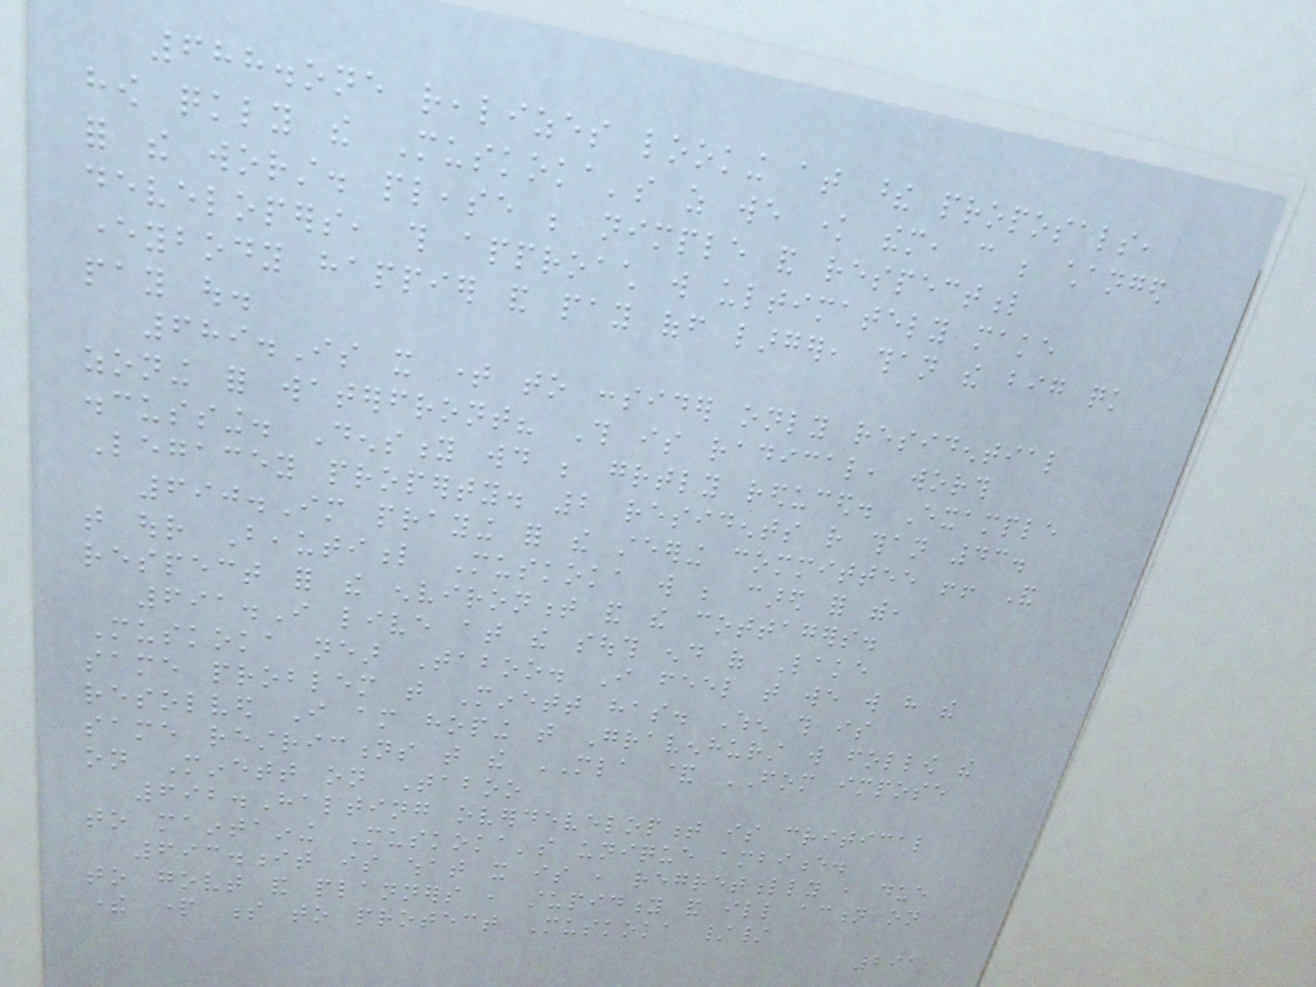688.one realizes looking at these proposals,
how quickly the Muskoka's as we know them, can be changed
for the worst. please be nimple and respectful
developers, this approach will ultimately make
everybody happier and pay off larger, than the big quick
pay out.
689.Is it time to consider only residential
zoning for waterfront? This is radical, worth
discussing. Density would be greatly reduced. Example
Legacey property. 2 residents rather than 43.
690.Im praying for the steering committee !! And
that our Beautiful Muskoka will be cared for with,
respect for the environment and the cottagers.
691.I live at the south end of Lake
Muskoka near Taboo. I feel that we will have the
same problem that Minett has. When this is
resolved I am hoping that Gravenhurst will follow the
same restrictions that the MLA & FOM impose
on Minett on Taboo
692.Halting overdevelopment is critical
to maintaining Muskoka's unique ambience.
693.it is what it is , regretfully , due
to govt and planners , stupidity and ill action on
there part s to protect Muskoka //
291
